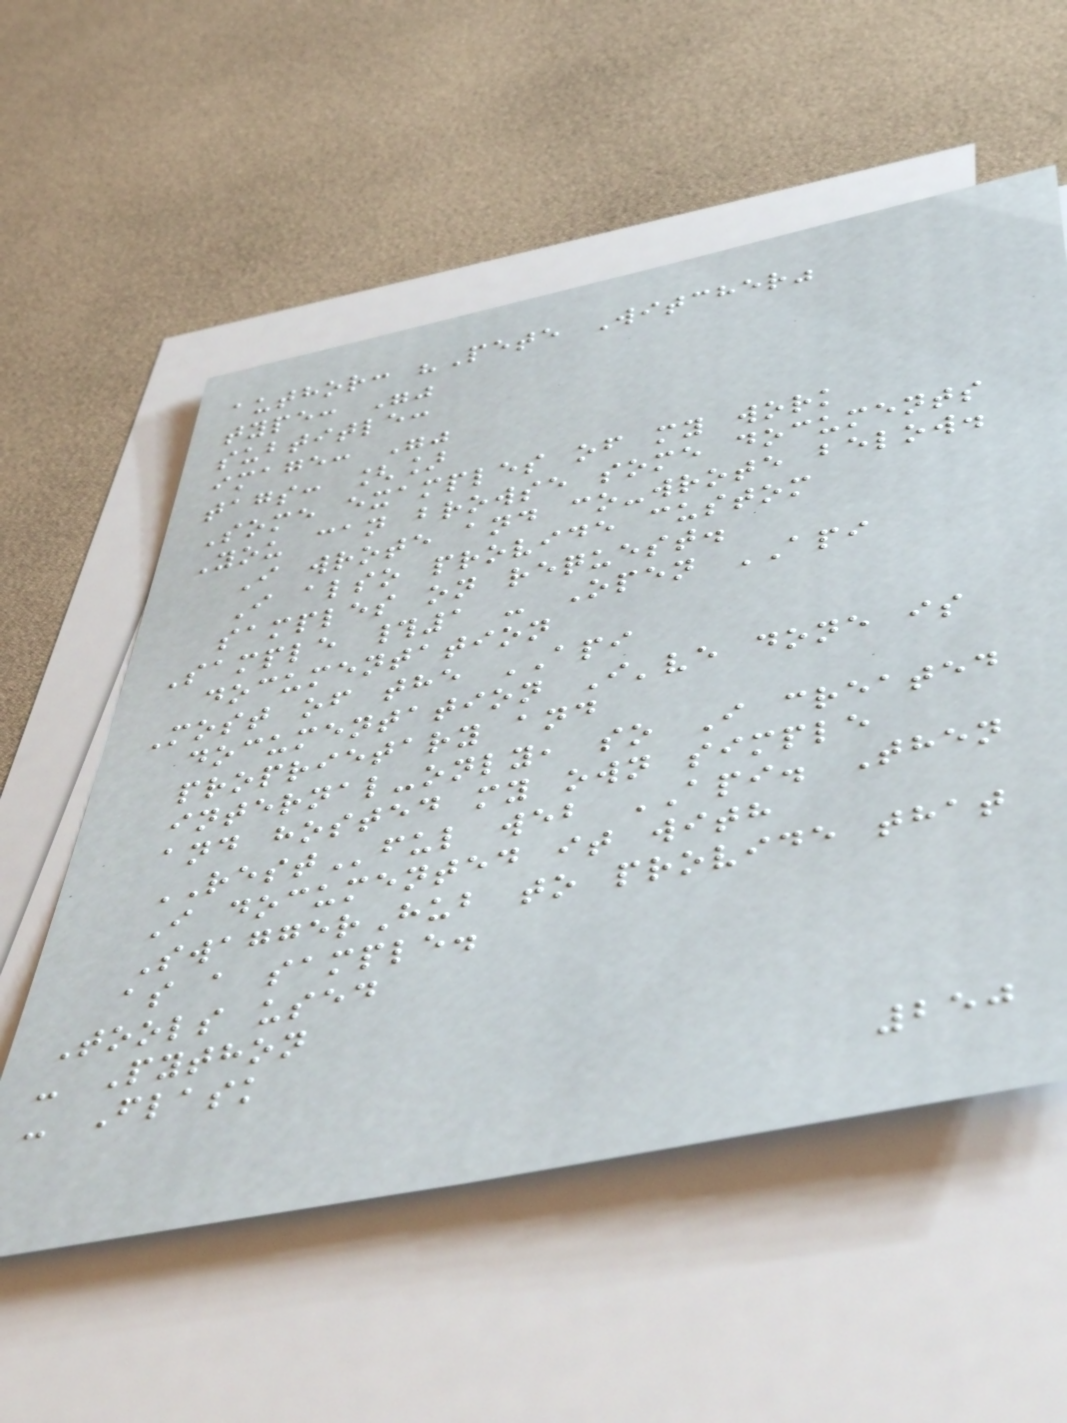author: "Pete Witcher"
type: ""
subtitle:
image: ""
tags: []
Some examples of my work
You can browse some documents
I wrote and co-wrote below.
I also provide custom
samples on request.
Sample #1 - Open API
documentation
Most of the API
documentation I've done is
proprietary and
internal-only, so I created
and hosted my own simple
RESTful web API. Then
I documented it with
SwaggerHub to provide that
as a sample.
Tools used
- Python
- Flask
250
